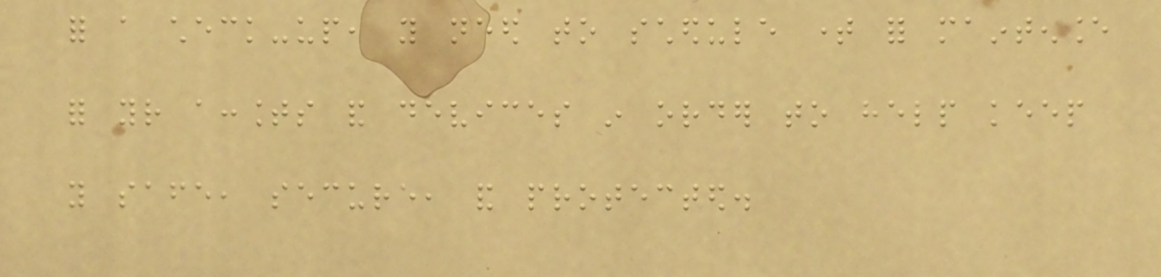for a check-up, you need to schedule time for maintenance
for your accounts and devices in order to help keep
you safe, secure, and protected.
